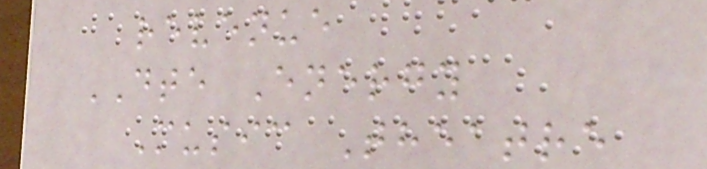revenue
DTE Energy
Music Theatre
